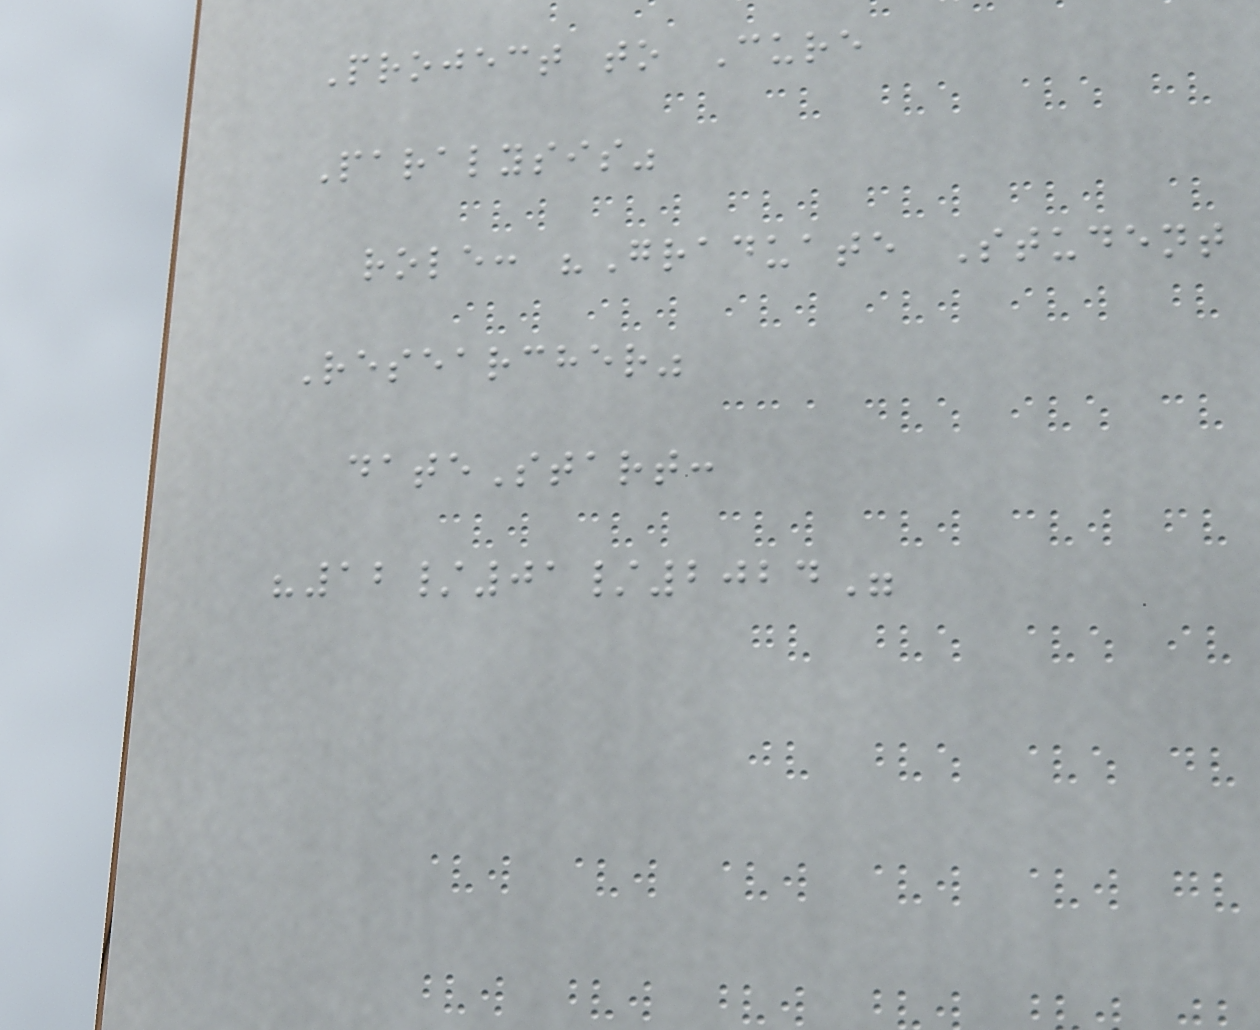Project to Cure
Paralysis"
role: "Graduate Student
Researcher"
dateStart:
"12/01/2024"
